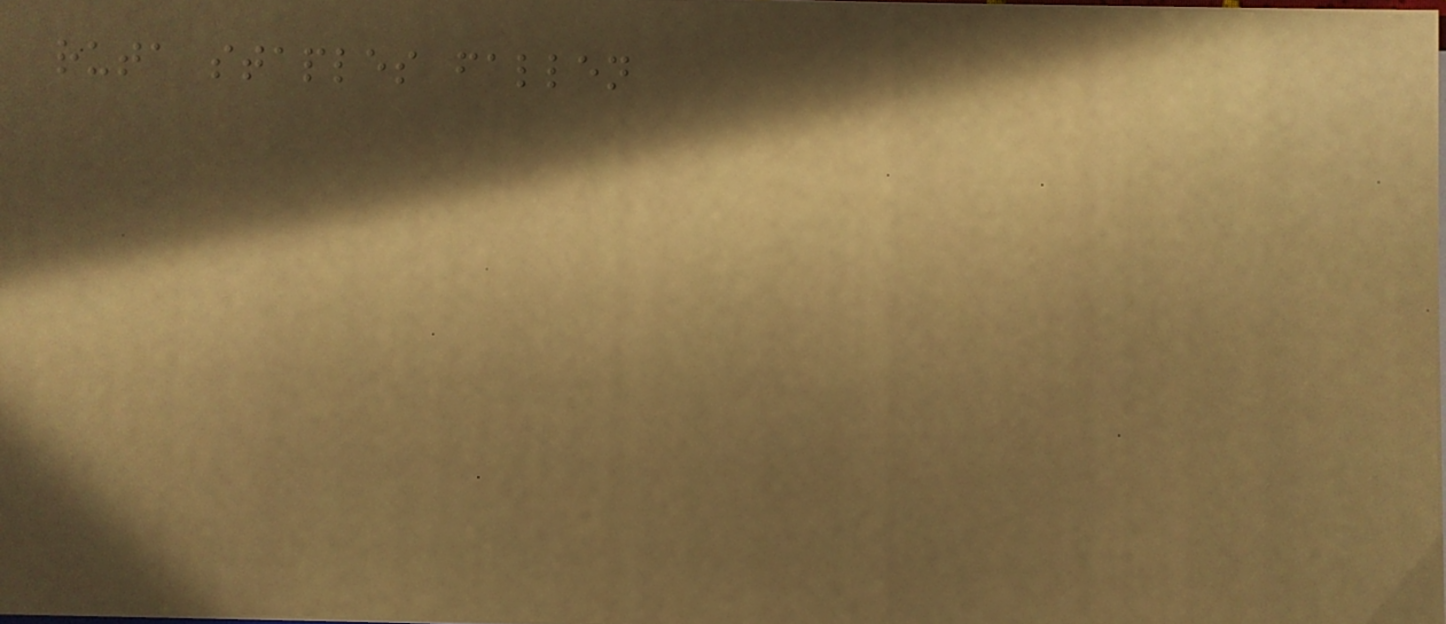ruta staples fallen
